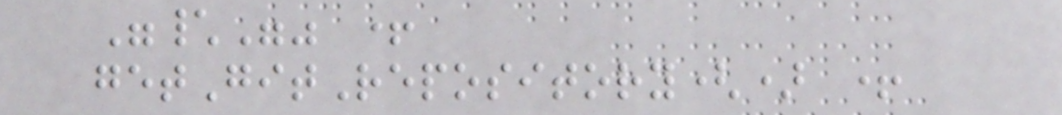"\"" +
getGitRepository() +
